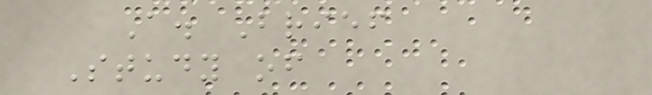A. Brief
Study of
